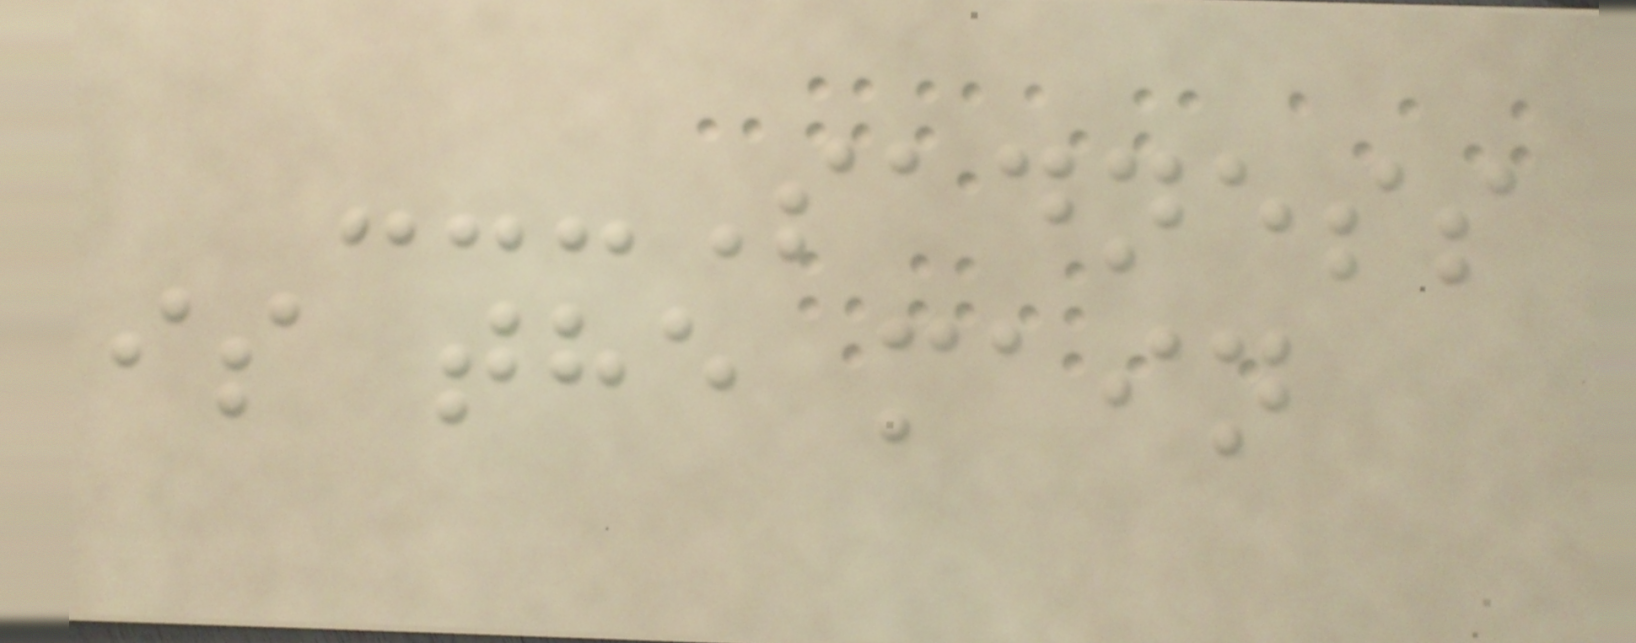---Sadness
is the main
